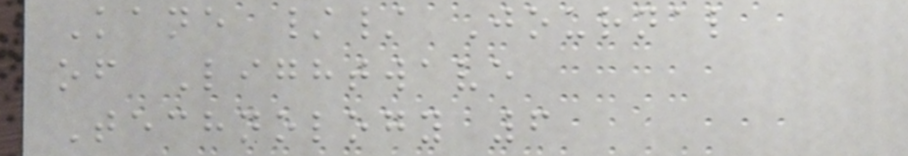Kane // Journal
of Lightwave
Technology 6
